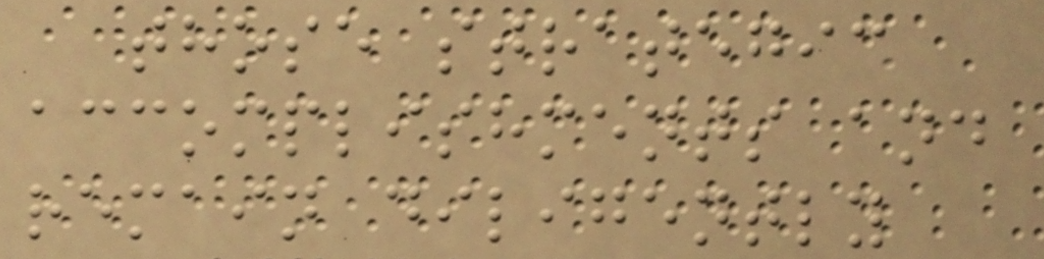those strategic
accomplishments and
remain diligently
